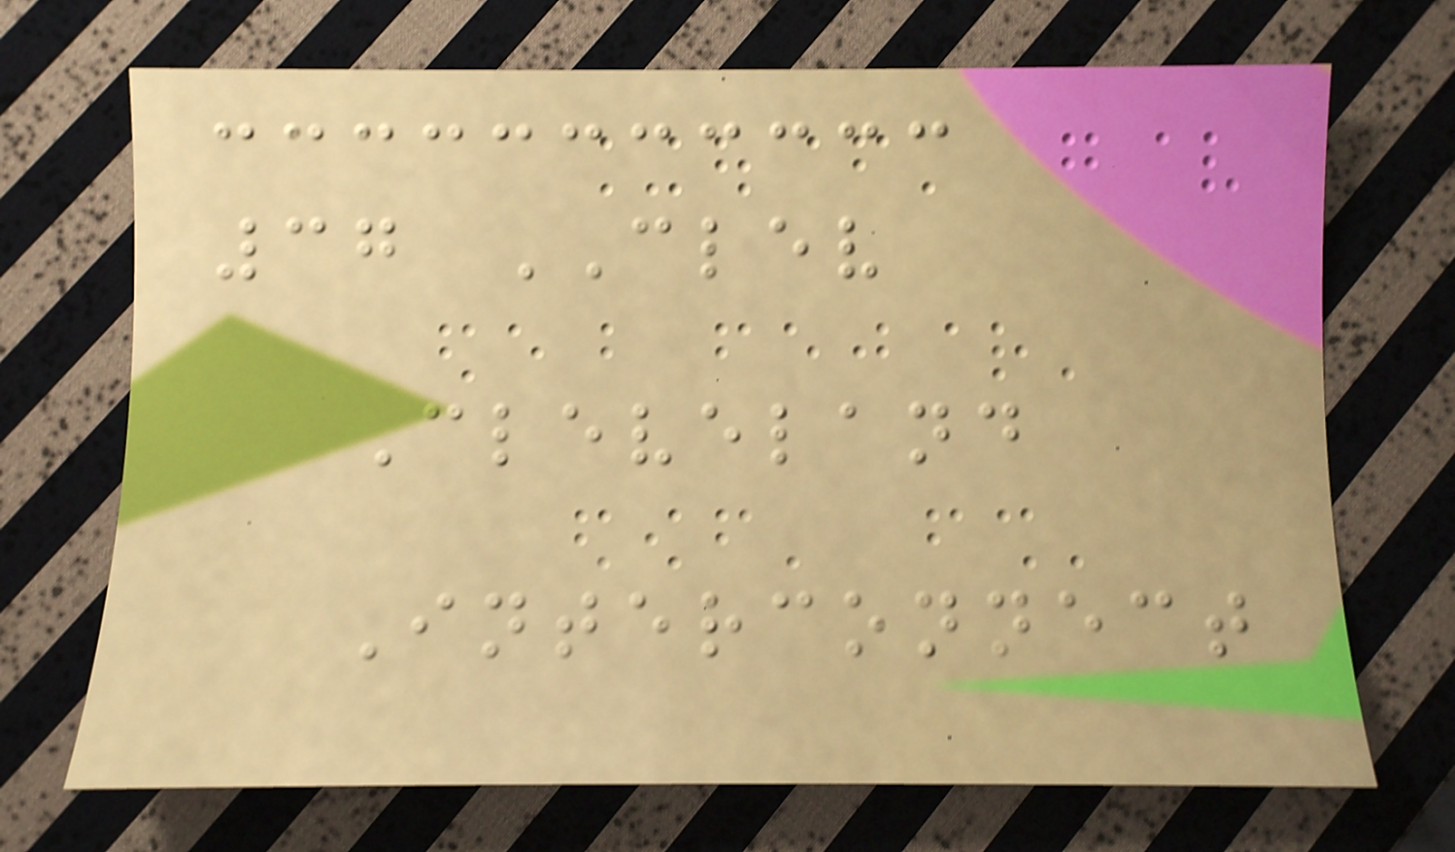37 CLEV
Cleveland
Interconnect
